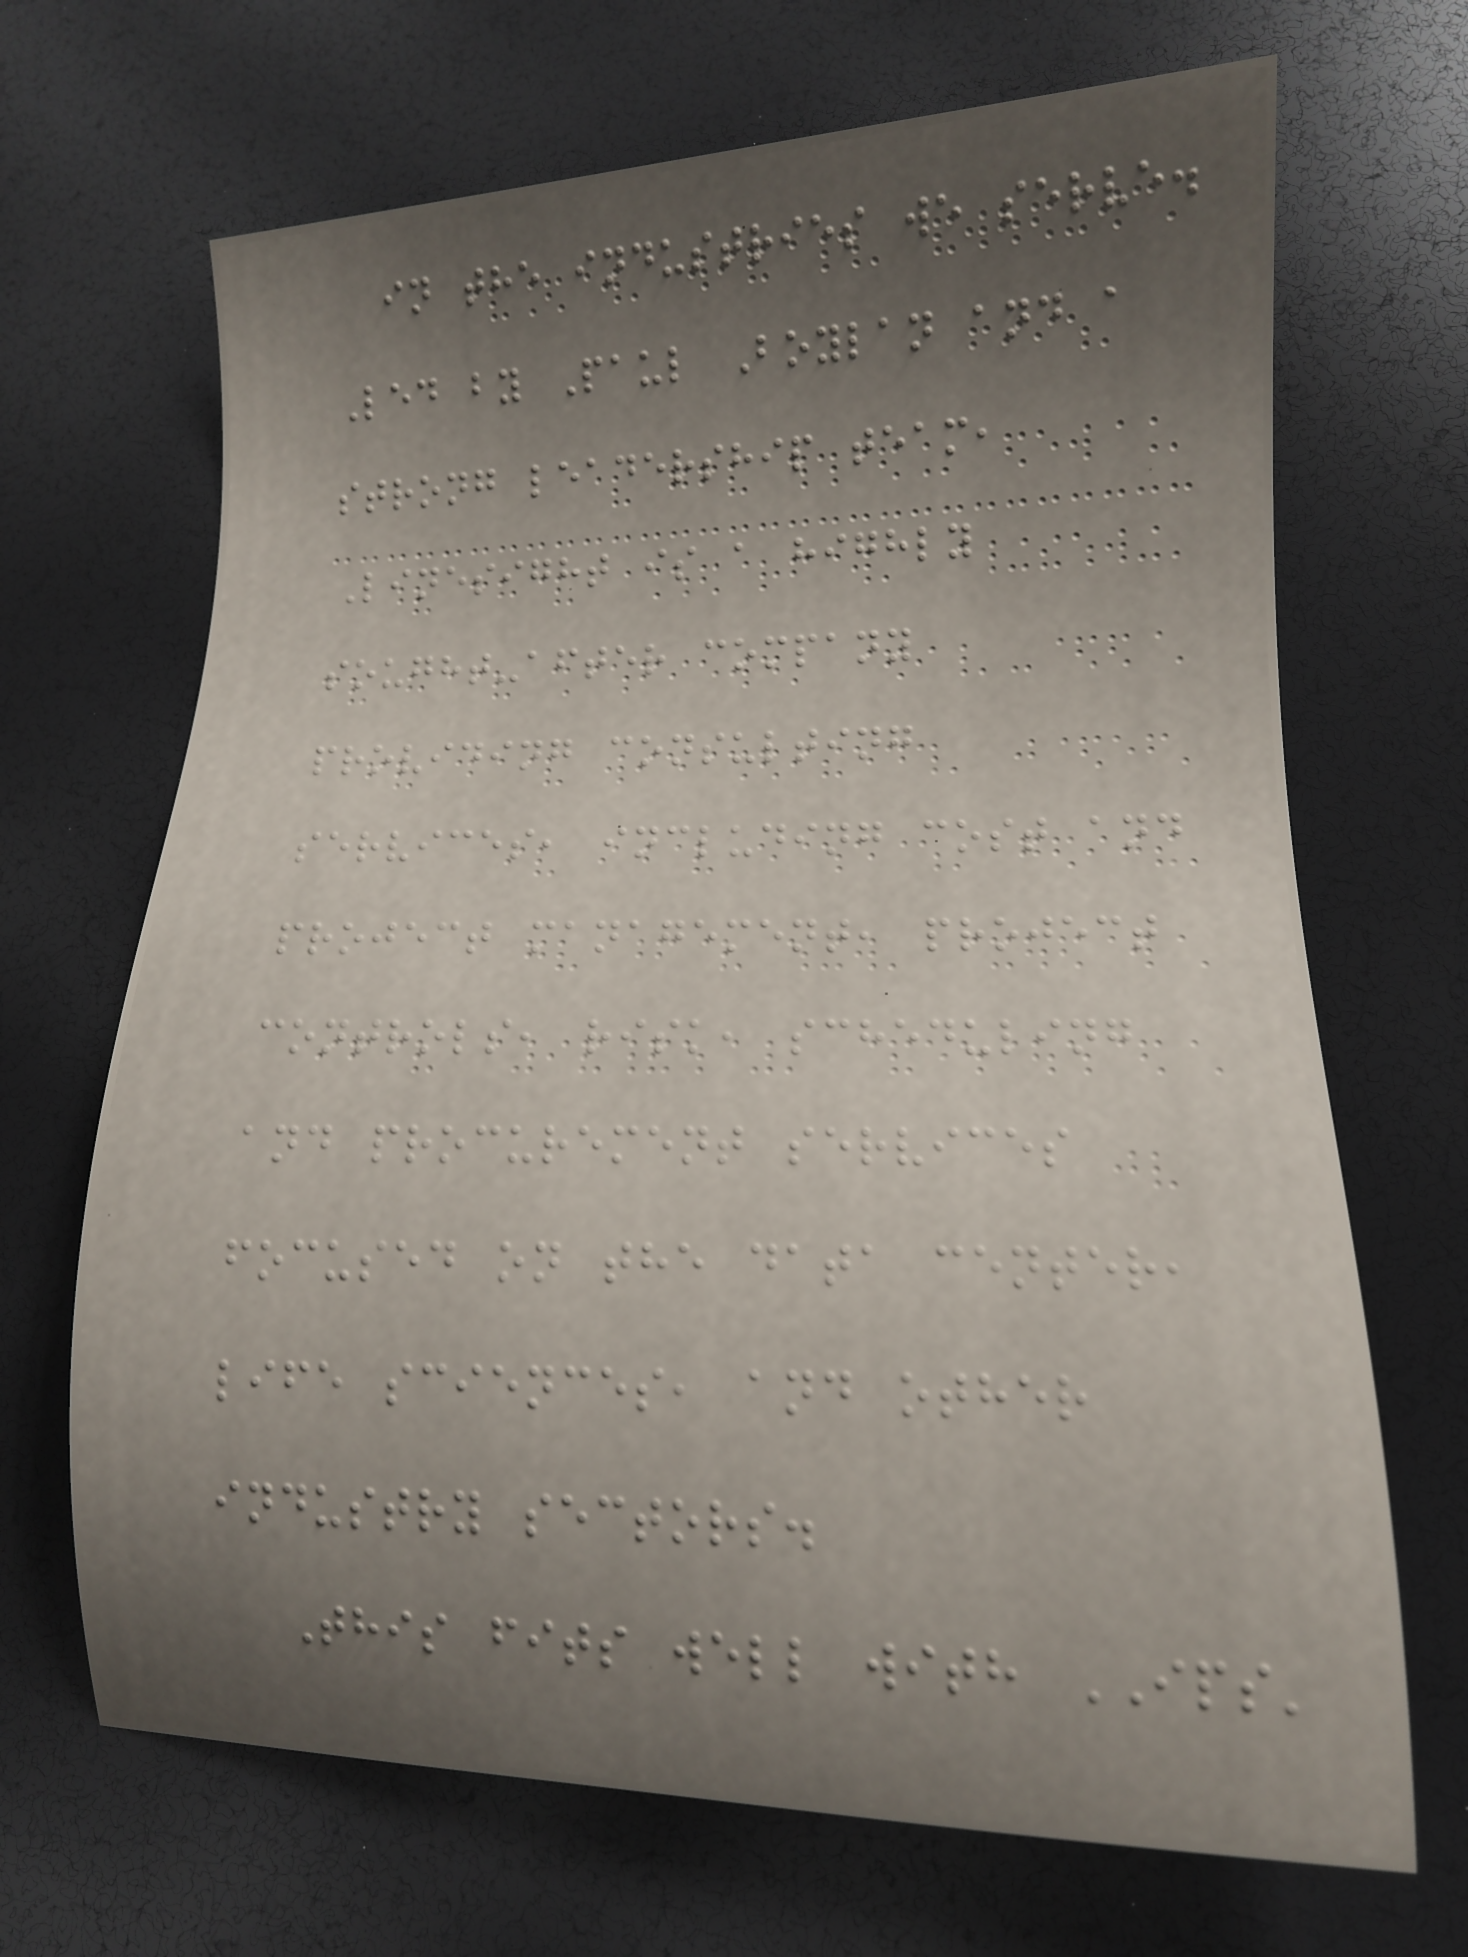in the industries we serve.
Led by Paul Boylan and a
strong leadership team,
Linesight is a highly
sought-after company
providing consulting
services, including cost and
project management, project
controls, risk, scheduling
and procurement services
focused on the data center,
life sciences, and other
industry sectors.
This fits well with IPS'
